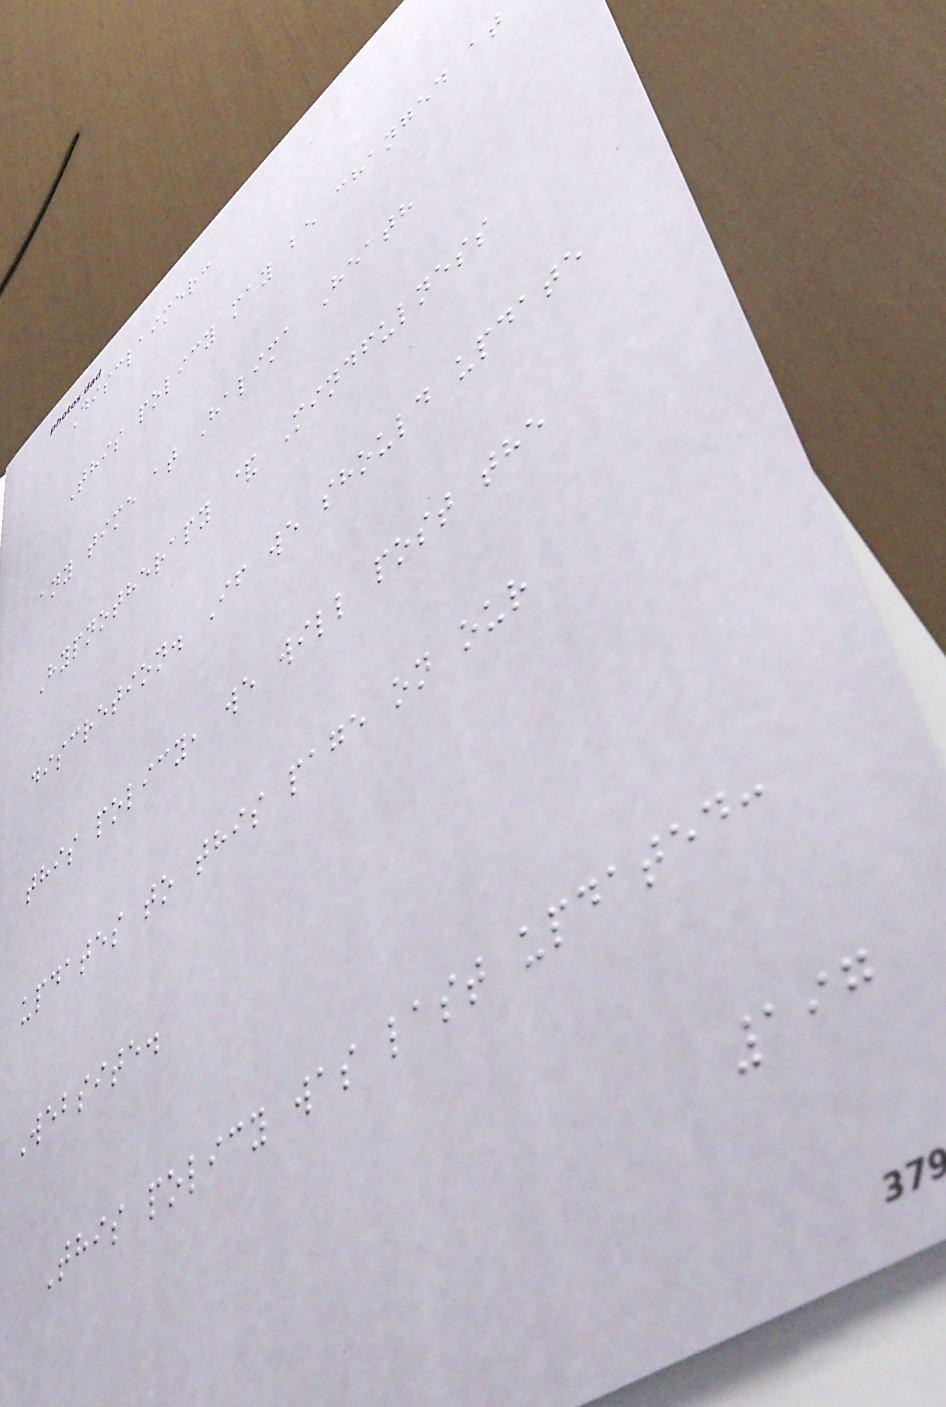Disclaimer:
This policy may be changed at
any time at Halima Heath
Hypnotherapy & Mindfulness
discretion. If we should update
this policy, we will post the
updates to this page on our
Website.
This policy was last updated:
197
